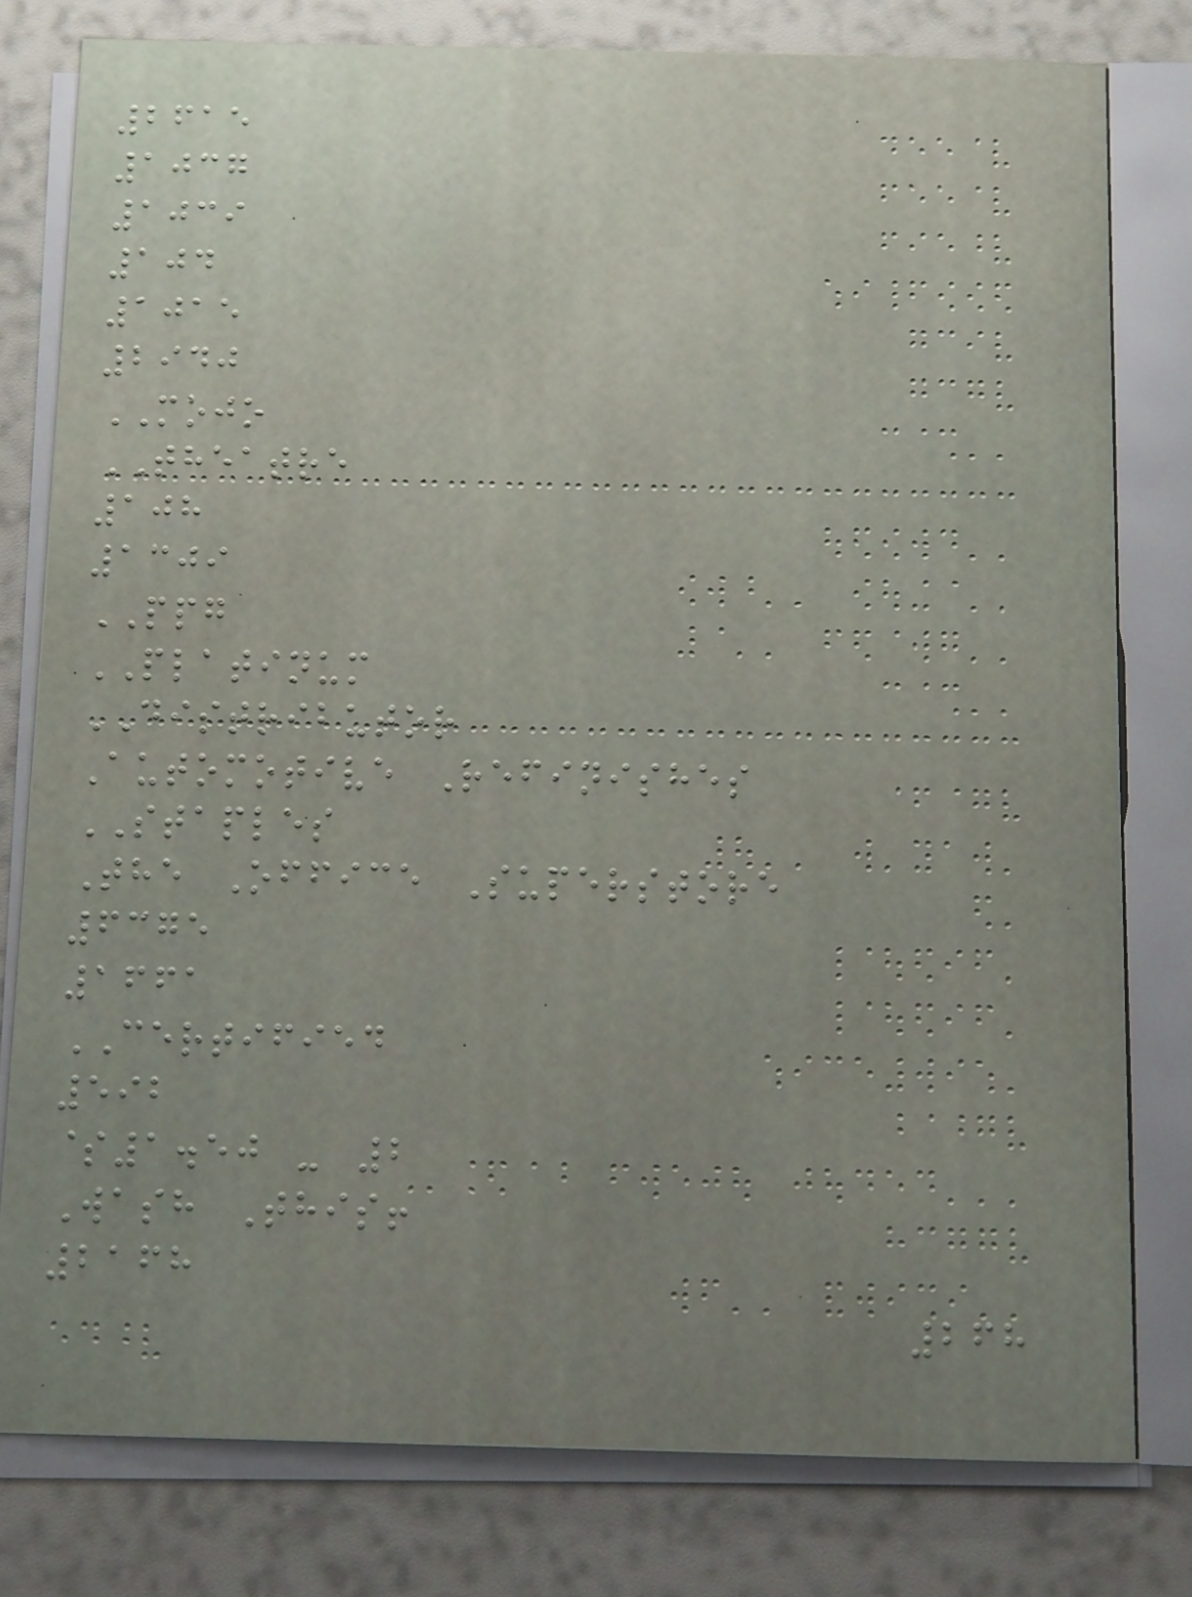2615
1037
1039
104
1015
2940
MOJO
THEATRE
108
1309
PPG
PLATINUM
DISTRIBUTOR
Automotive Refinishes
STAPLES
The Office Superstore
6375
1661
CERTIFIED
592
$1.50 - 2
Wash This!
2168
268
